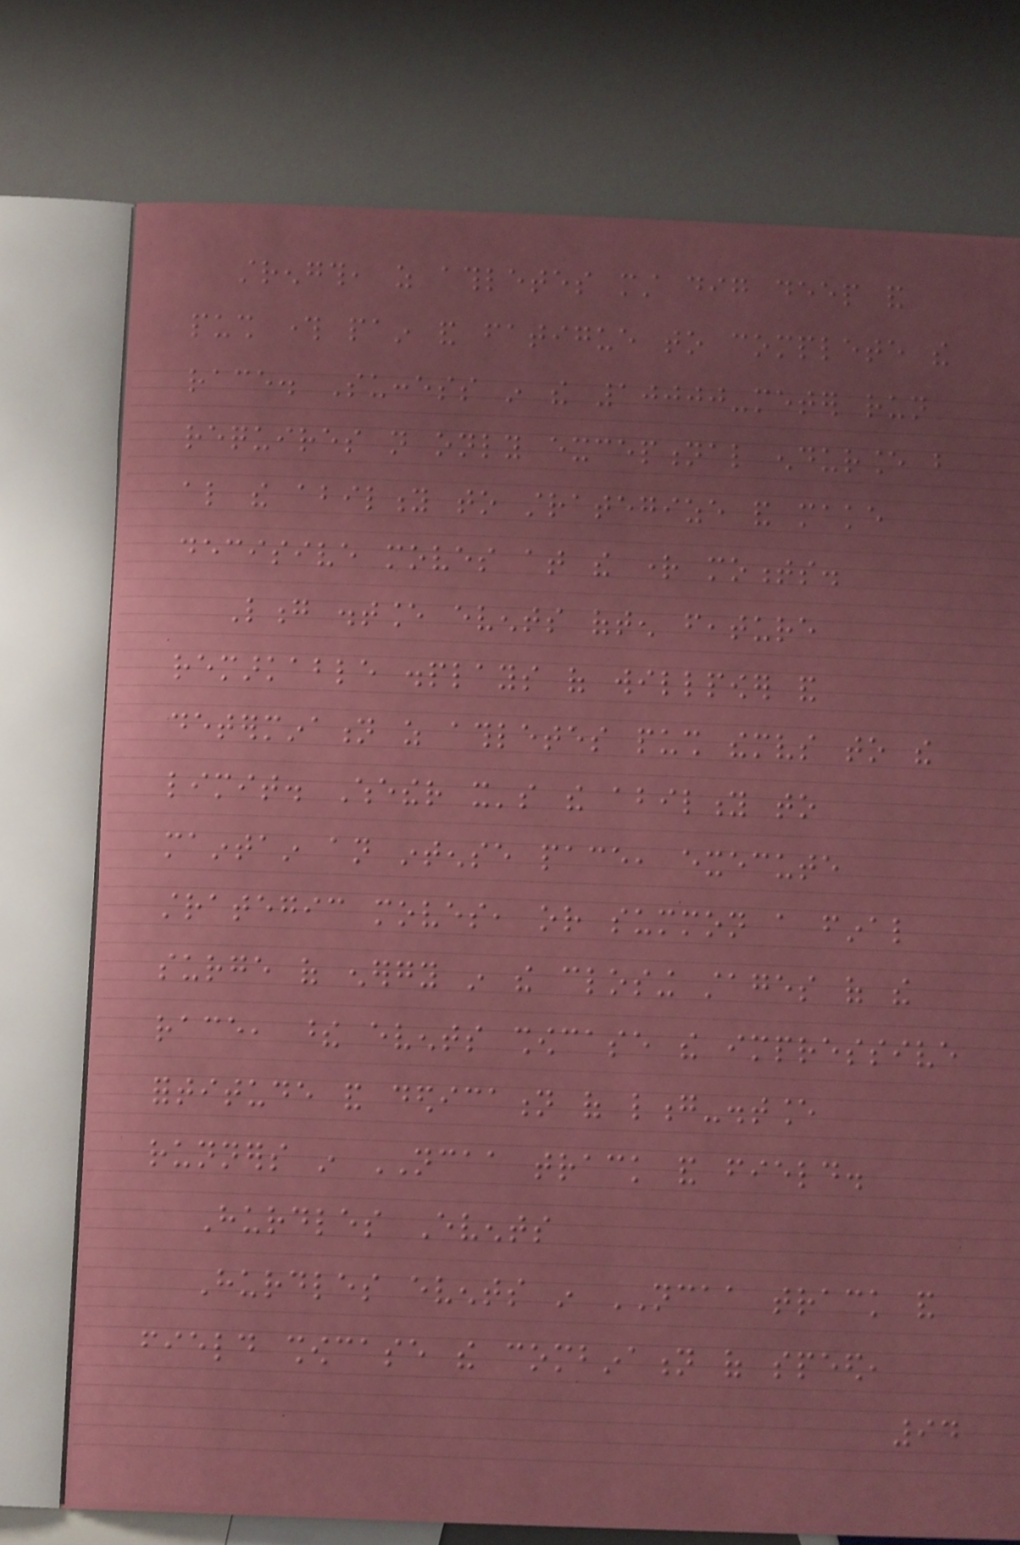strength, as athletes must dig deep and
push through pain and fatigue to complete the
race. Success in the 10000-meter run
requires not only exceptional endurance but
also the ability to strategize and make
decisive moves at the right moments.
Long distance events often feature
remarkable displays of willpower and
determination as athletes push themselves to the
limit. Whether it's the ability to
maintain an intense pace, execute
strategic moves, or summon a final
surge of energy in the closing stages of the
race, these events showcase the impressive
fortitude and dedication of long-distance
runners in NCAA track and field.
Hurdles Events
Hurdles events in NCAA track and
field showcase the combination of speed,
94
